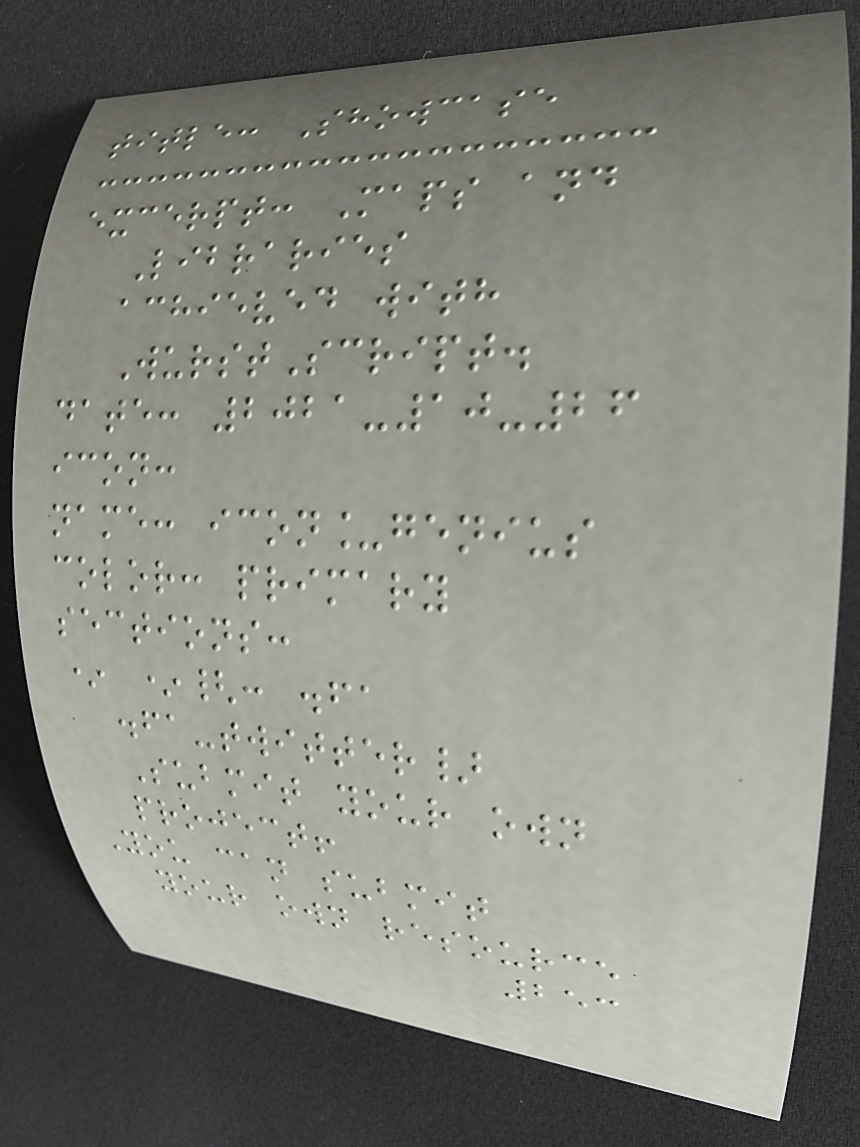title: Showcase
excerpt: Maps and
Libraries
achieved with
WurstScript.
date: 2021-10-26
icon:
name: icon_genius
color: primary
sections:
* *{: .fa
.fa-twitter}
Submit your own
project!
You can submit
your own resource
253
